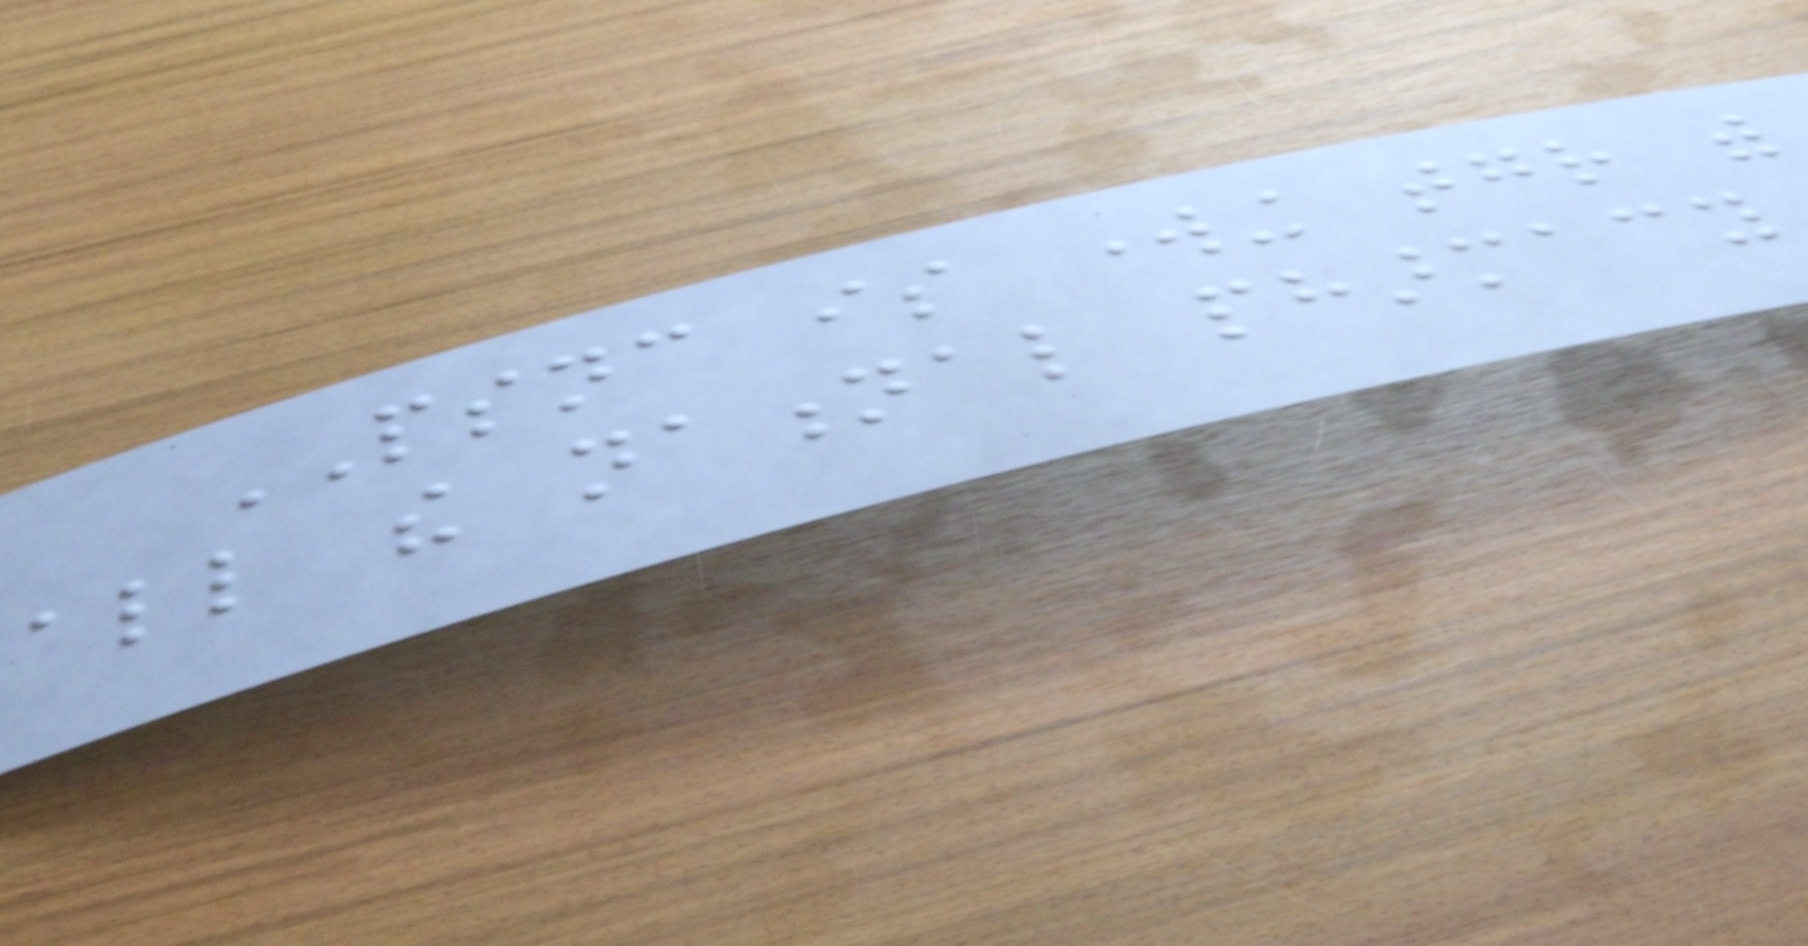PSNC is working together with
all the national pharmacy
